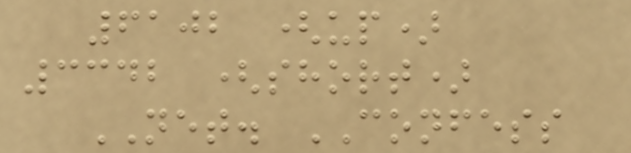6102 (up)
3342 (short)
NET. CONFESS
